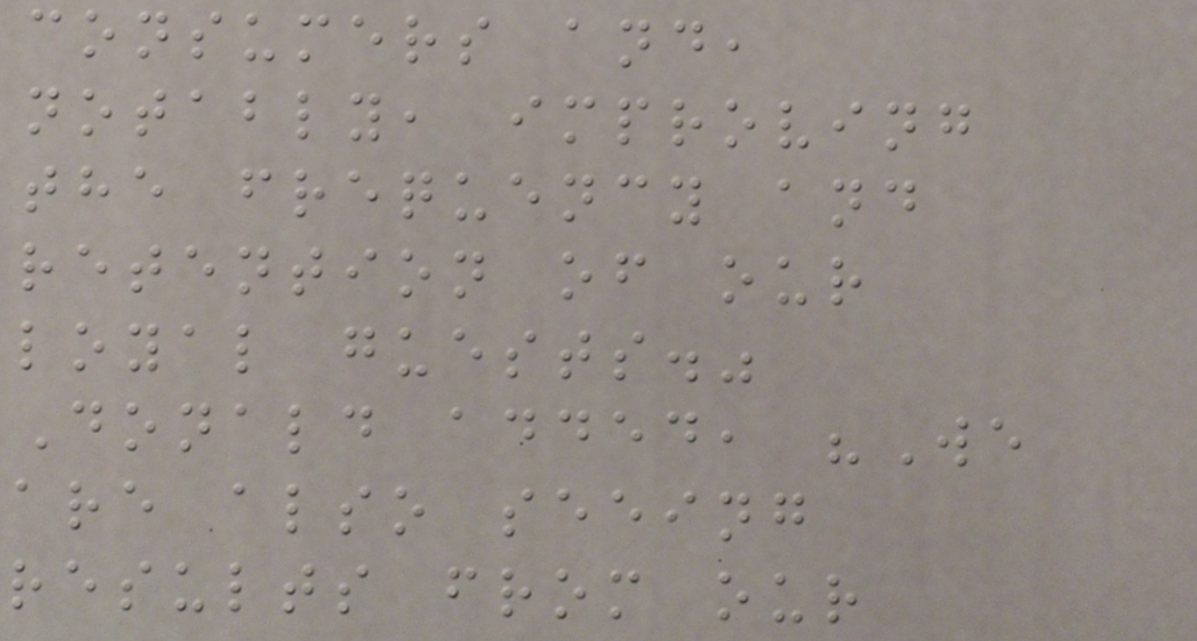consumers and,
notably, improving
the frequency and
retention of our
loyal guests."
Donald added, "We
are also seeing
results from our
